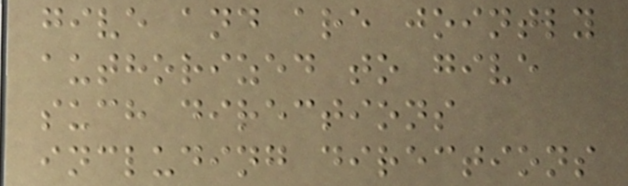give and are jointly
authorized to give
such directions
including directions
